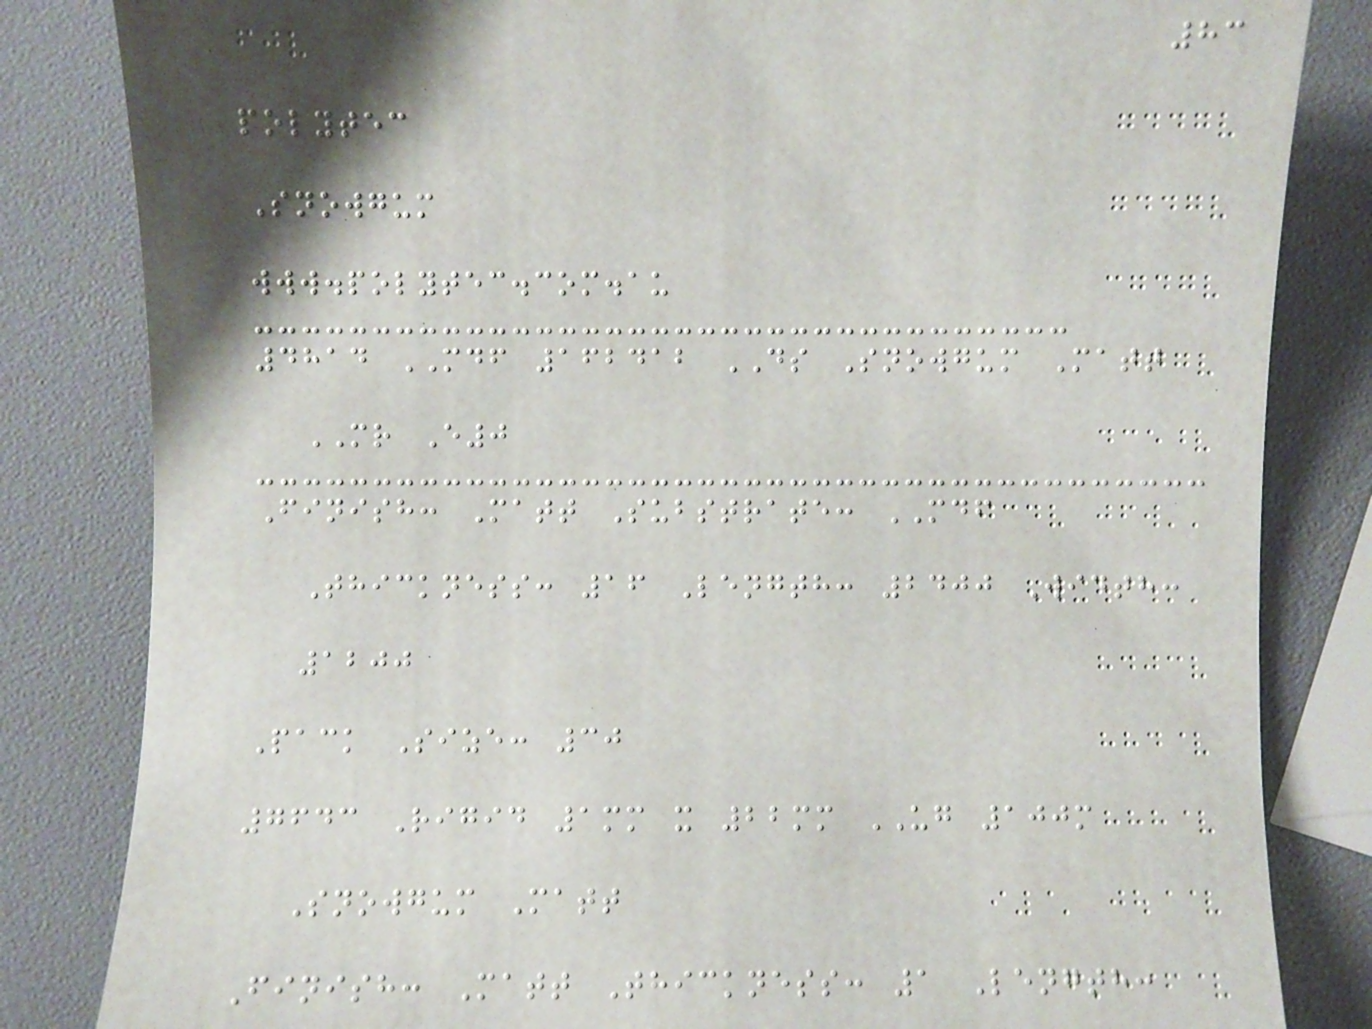83
polytec
Snowgum
www.polytec.com.au
4814 MDF 162412 DS Snowgum Matt
MR E0
Finish: Matt Substrate: MDF
Thickness: 16 Length: 2400 Width:
1200
Pack Size: 30
7643 Rigid 1mm x 22mm UG 100m
Snowgum Matt
Finish: Matt Thickness: 1 Length:
